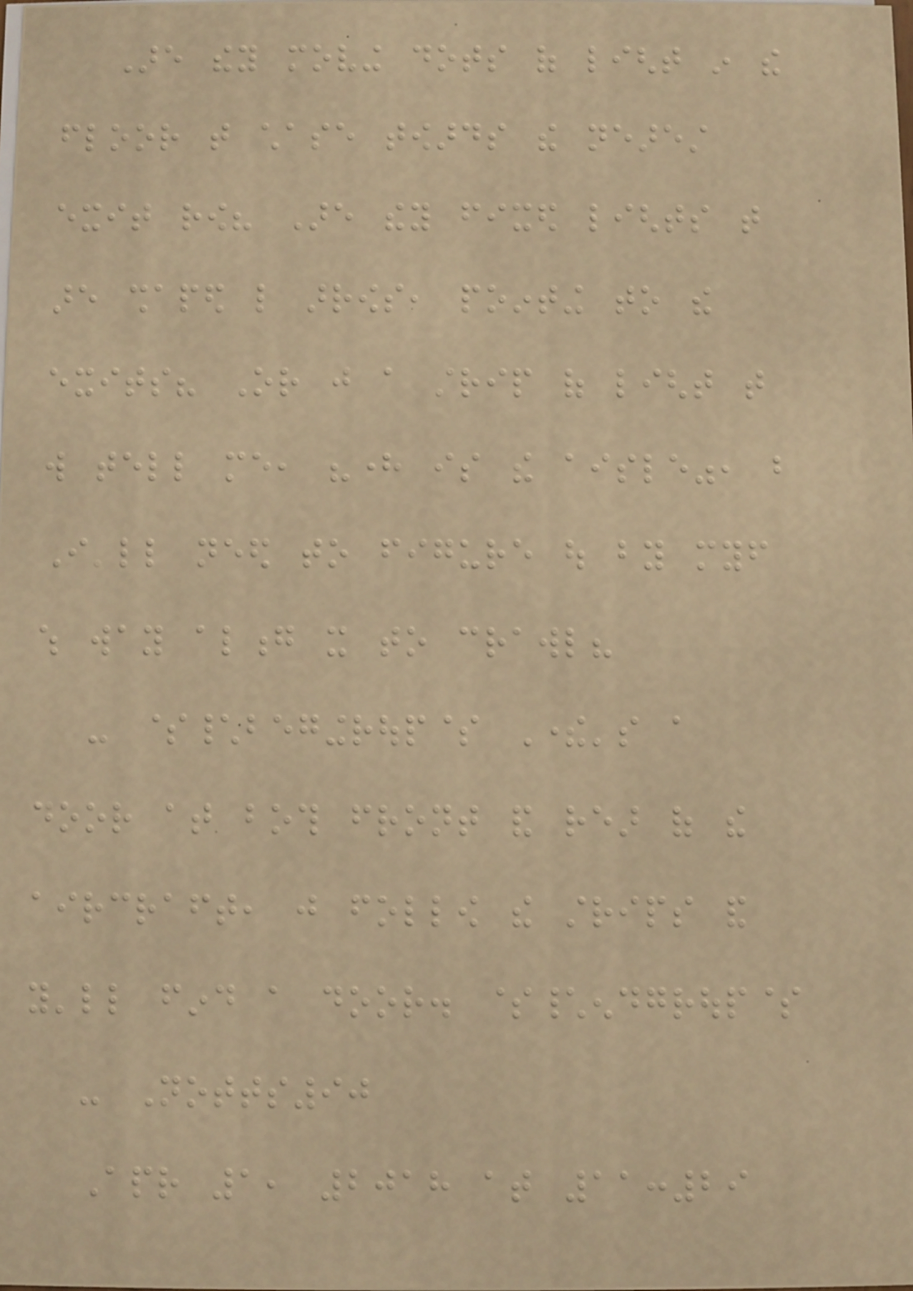Are they moving dots of light in the
floor that chase towards the nearest
exit row? Are they fixed lights that
are shaped like arrows, pointing to the
exits? Or just a strip of light that
will tell me, "here is the aisle", but
I'll need to figure out by myself
which way along it to crawl?
- $\begingroup$ There's a
door at both front and rear of the
aircraft, just follow the strips and
you'll find a door. $\endgroup$
- Notts90
Apr 1, 2018 at 11:29
